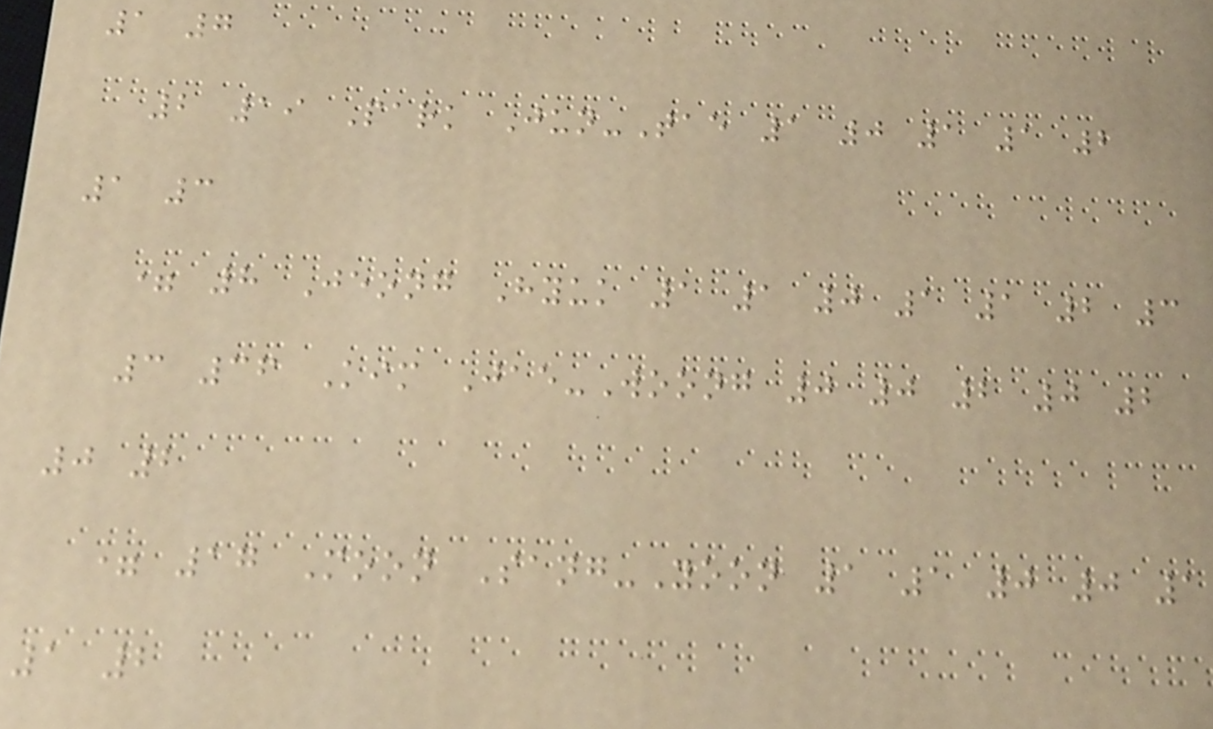1 7
2 19 Park Jun-Tae 1 0 1 1 2
1 3
= 8 Jeong Hyuk 1 1 0 1 1 2 3
3 36 Kim Jae-Woong 0 0 2 0 2
0 2
= 17 Moon Sang-Yoon 1 1 0 0 1
1 2
